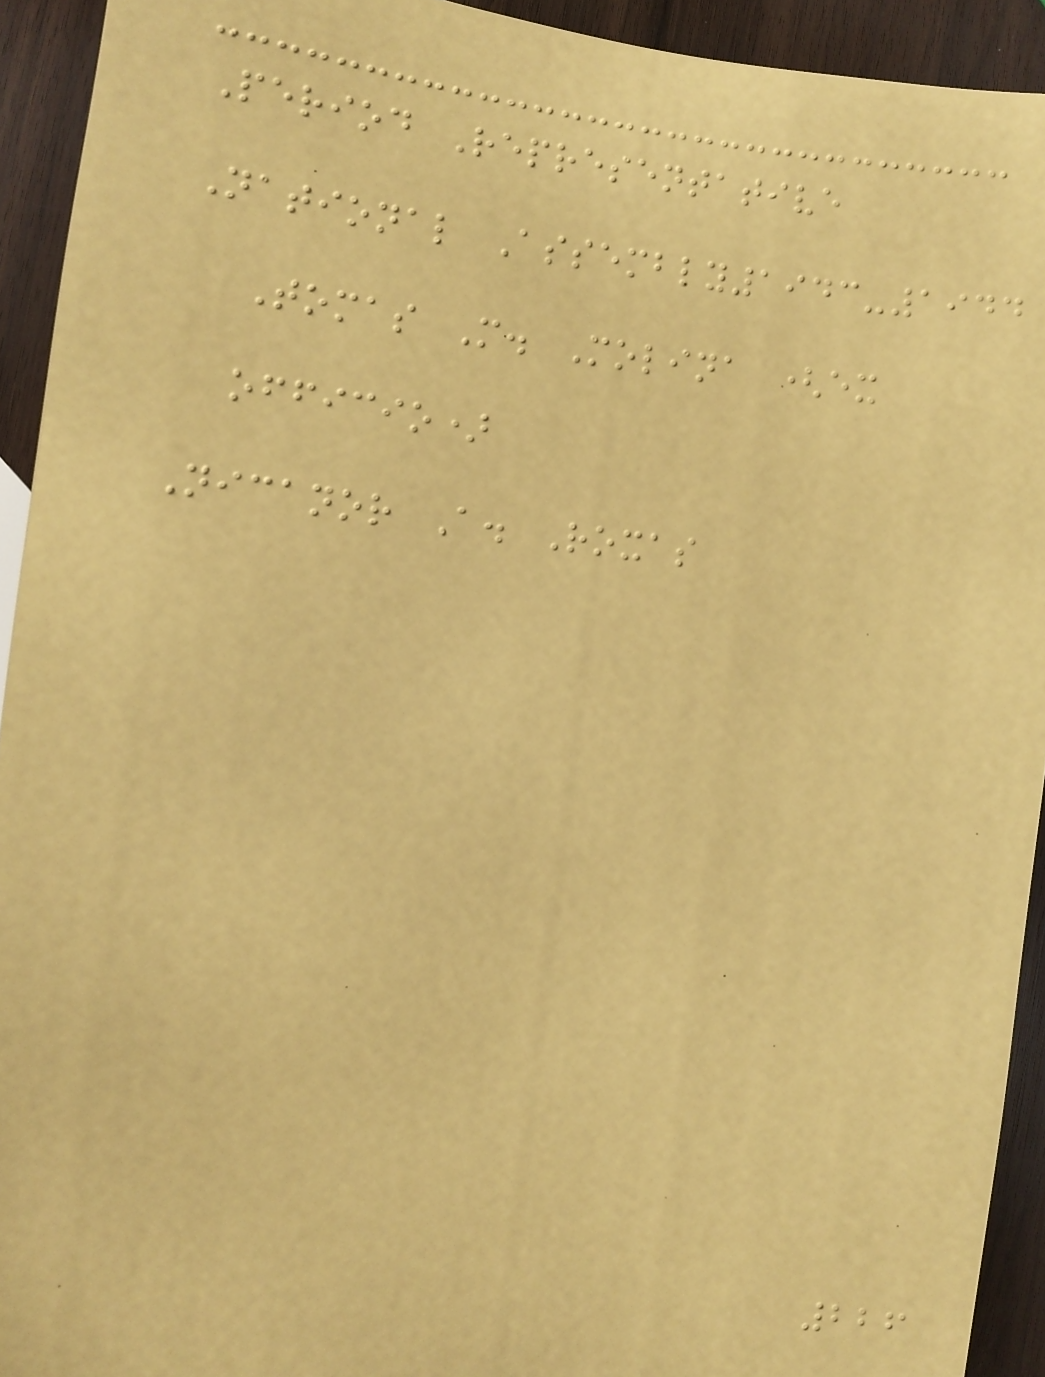Period Representative
National Assembly1943-1944
Tomas M. Molina (ex
officio)
Nicanor A. Roxas
226
